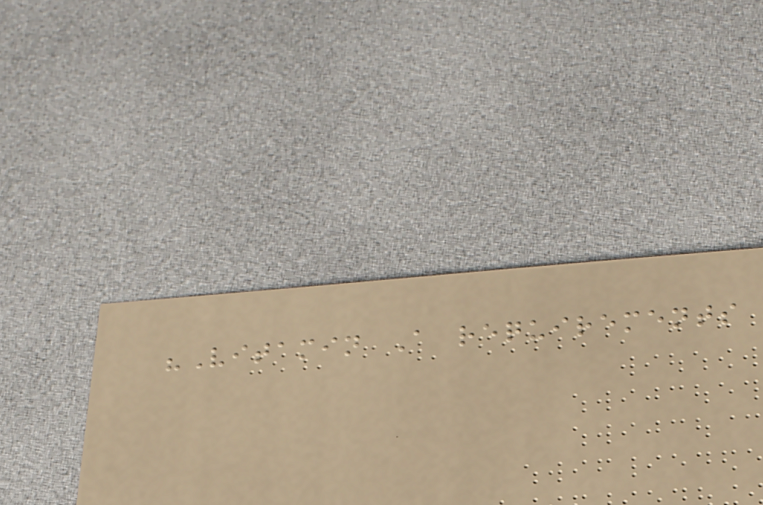"Vitamin A requirements
